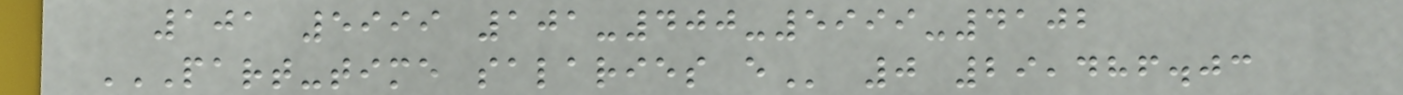101 5999 101-400-5999-4102
PART-TIME SALARIES E 0 29,486.03
